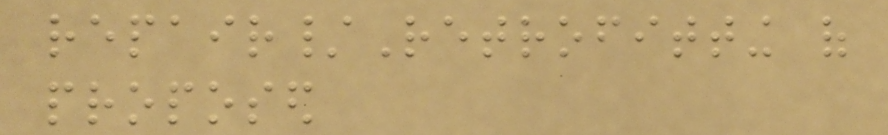repair/Retrofitting of
proposed
